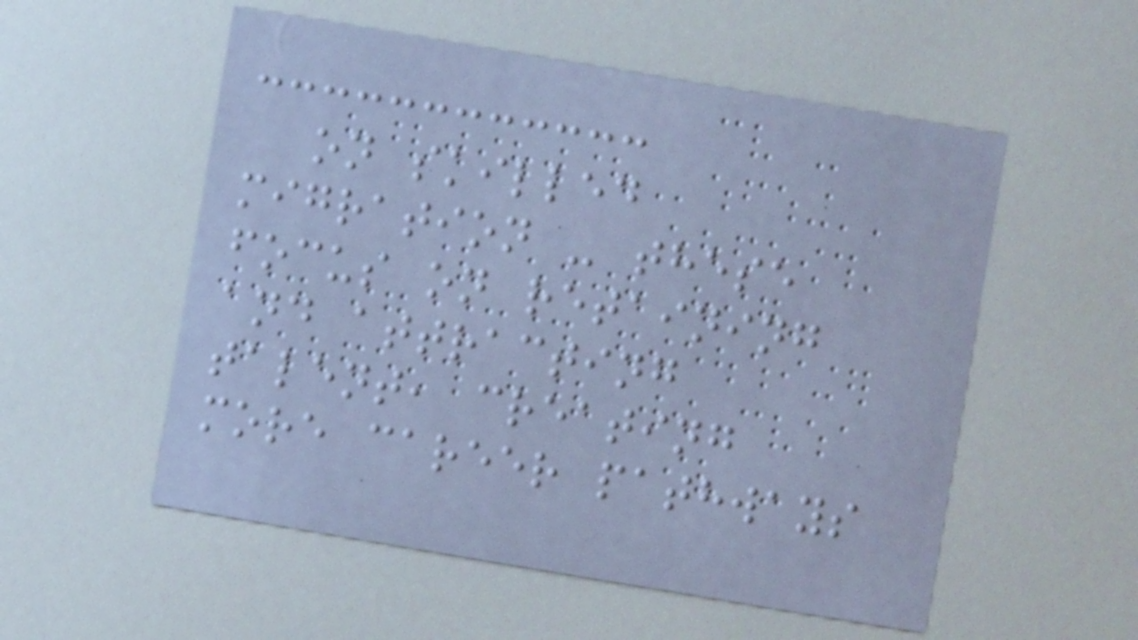on skilled
migration - these
focus on retaining
and attracting
talent, creating
more career pathways
